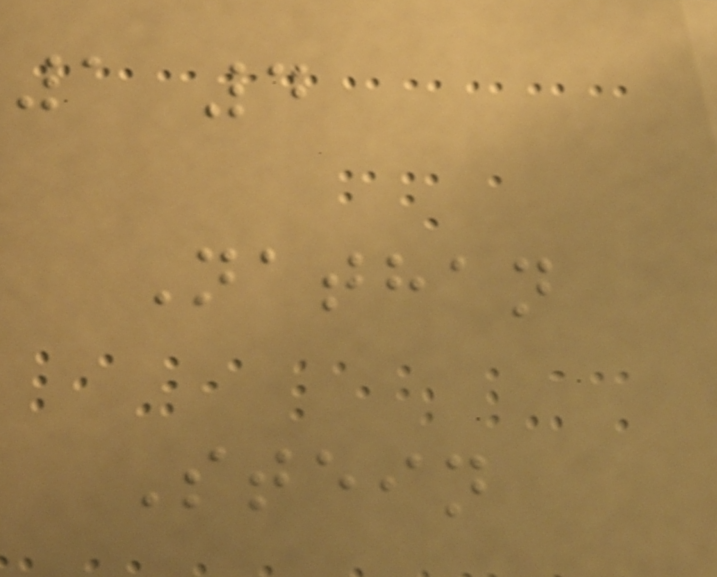1 4
Nathan
Stein
